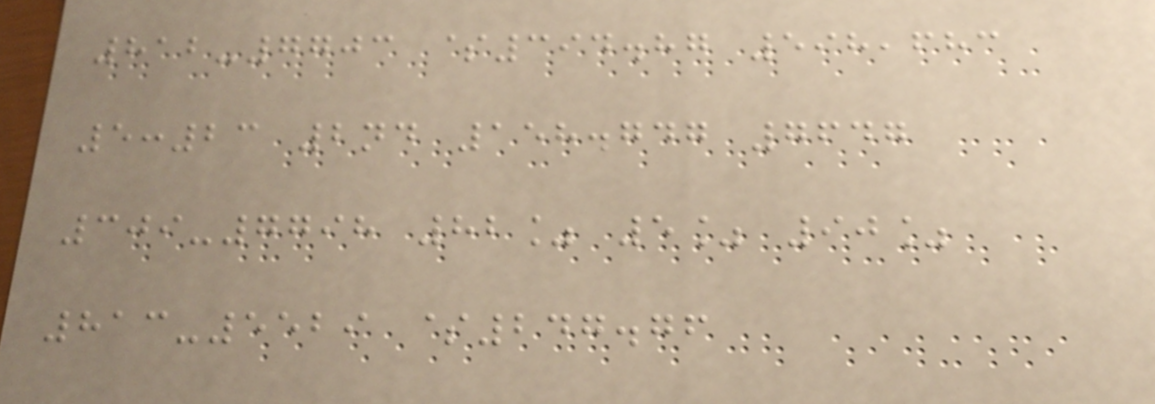812-7703 $394.87 598,683
5:23 2nd 158.747 7647
309-7798 82% 5% 90%
813-5529 $247.76
